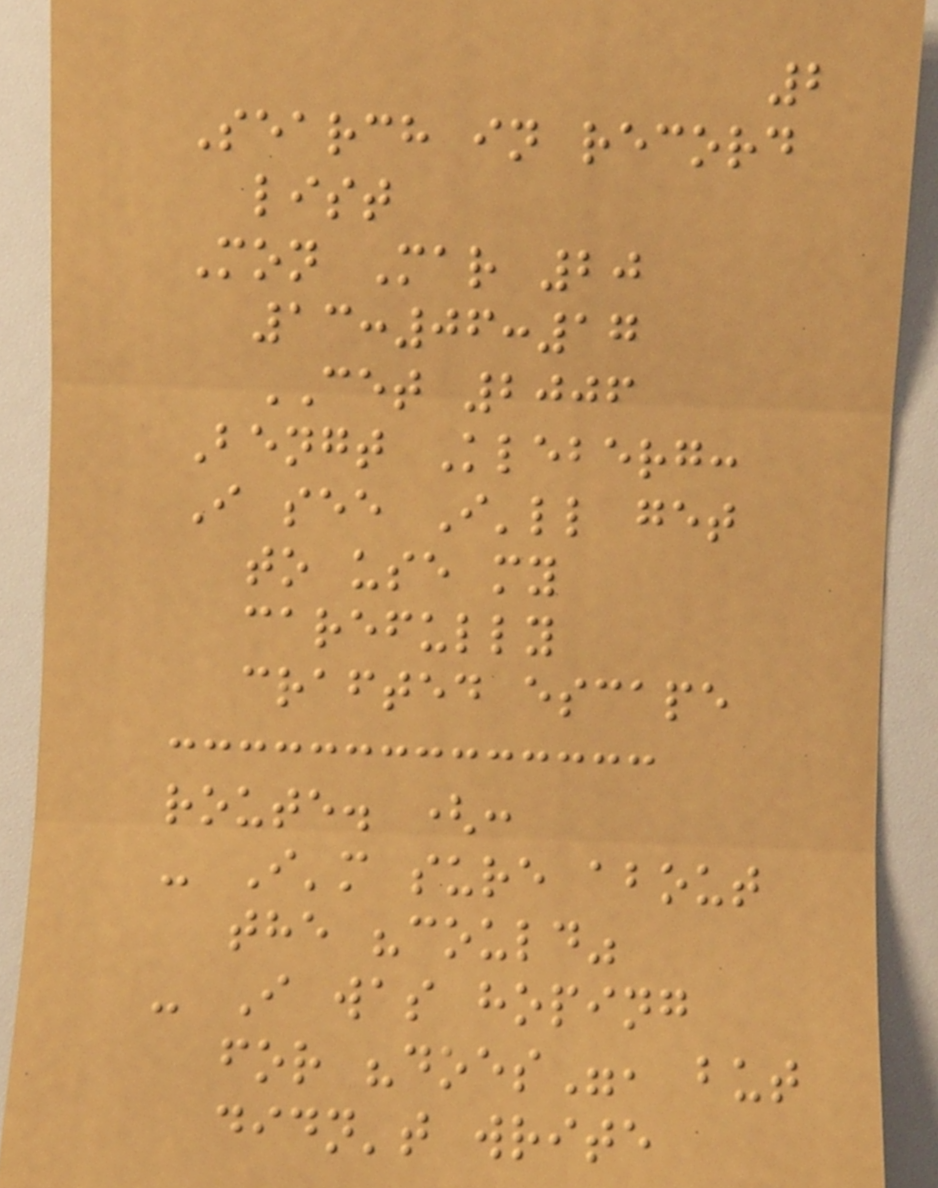2
Search in record
list
Mon Mar 20
13:06:17
CET 2006
Bengt Kleberg:
I see I'll get
to use my
carefully
crafted escape
route. (:
- I'm sure about
the "could"
- I was hoping
for "does", but
didn't write
